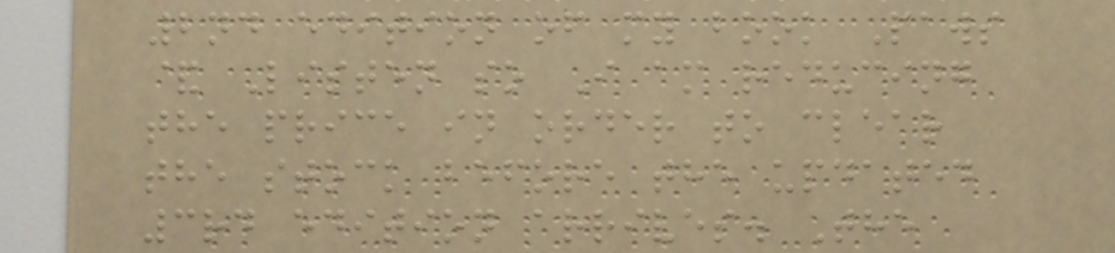2nd edition of my book Paws
& Listen so I am reducing
the price in order to clear
the stock before the updated
3rd edition arrives. The
